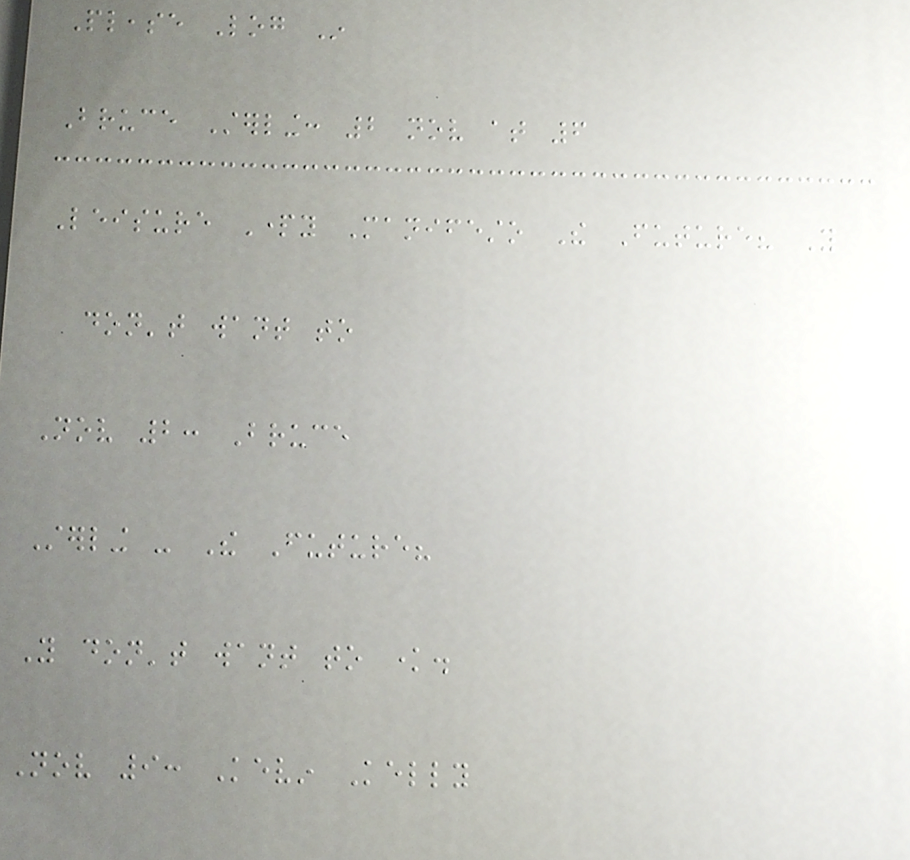Please Log In
Bruce Sterling: 2 nov at 6
Leisure Party Manifesto The Future? You
don't want to
Nov 2: Bruce
Sterling - The Future?
You don't want to know.
Nov 9: Kevin Kelly
